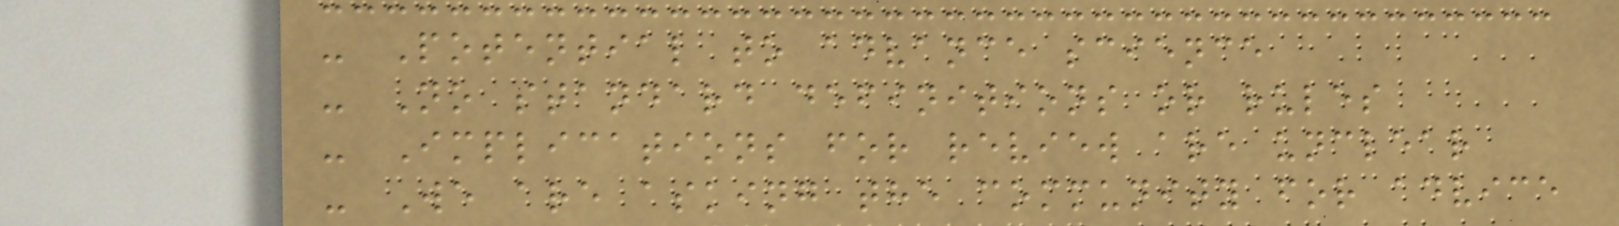- Potential to advance science
- No standard definitions or rules
- Implications for review are unclear
- We are asking the community for advice
